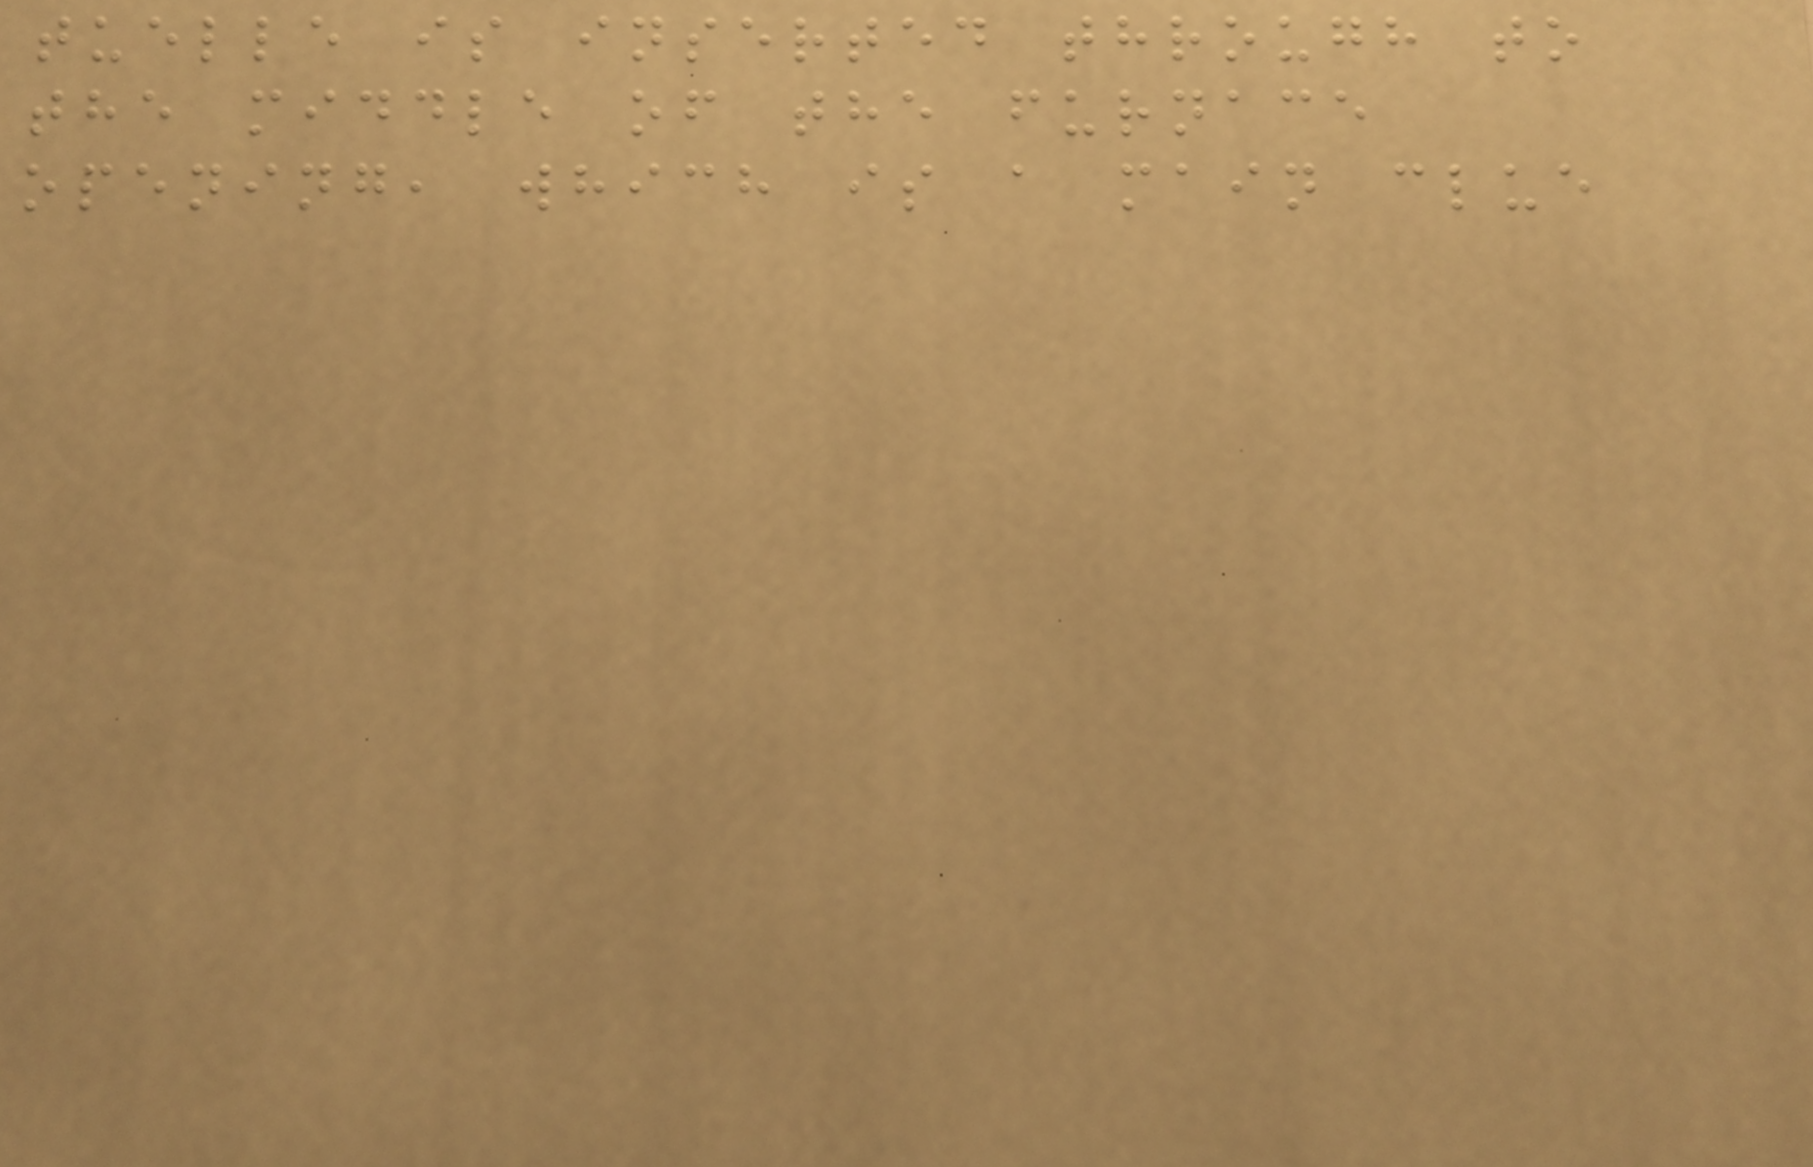tuelle is inserted through to
the middle of the furnace
opening, which is a main clue
